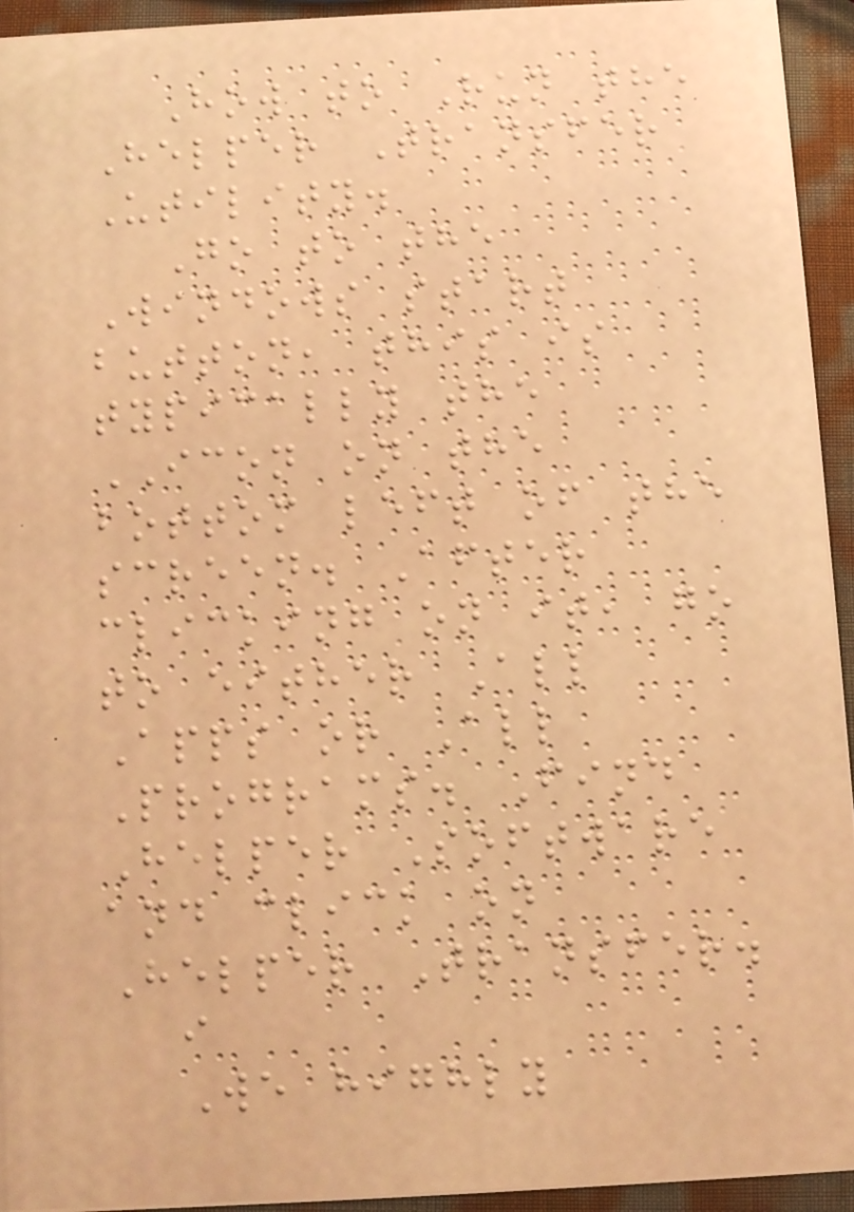How to Run the
Helper Transfer
Utility.
Go to the
Windows start
button, this is
typically the
ICON on the
bottom left of the
screen. After
clicking on it, go
to either All
Apps or All
Programs. Find
Helper Software
and click on
Helper Transfer.
i
We highly
